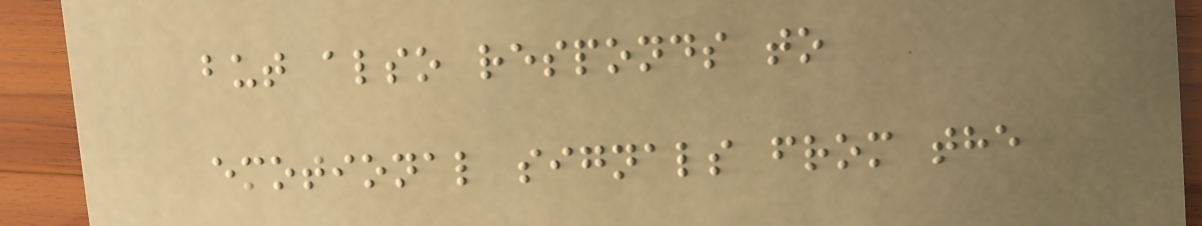but also responds to
emotional signals from the
